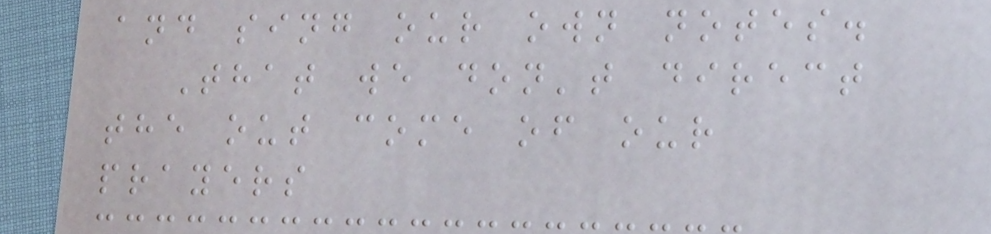and sing our own notes.
That we don't direct
the out come of our
prayers
